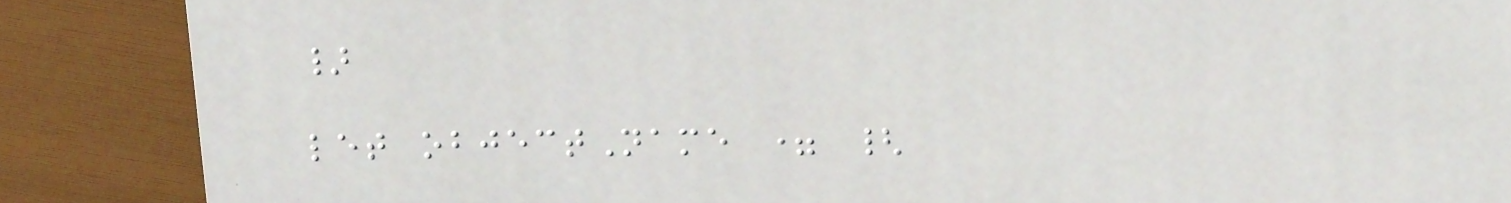}
let objectName = {
